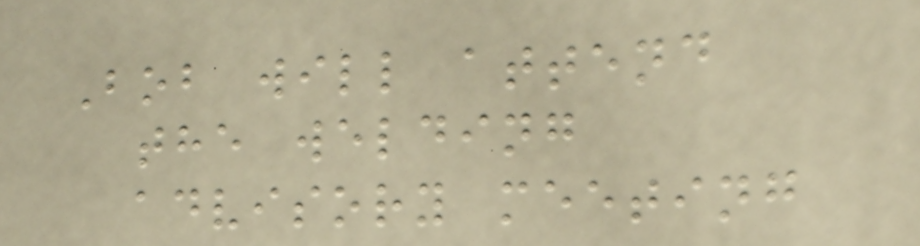Bob will attend
the welding
advisory meeting
